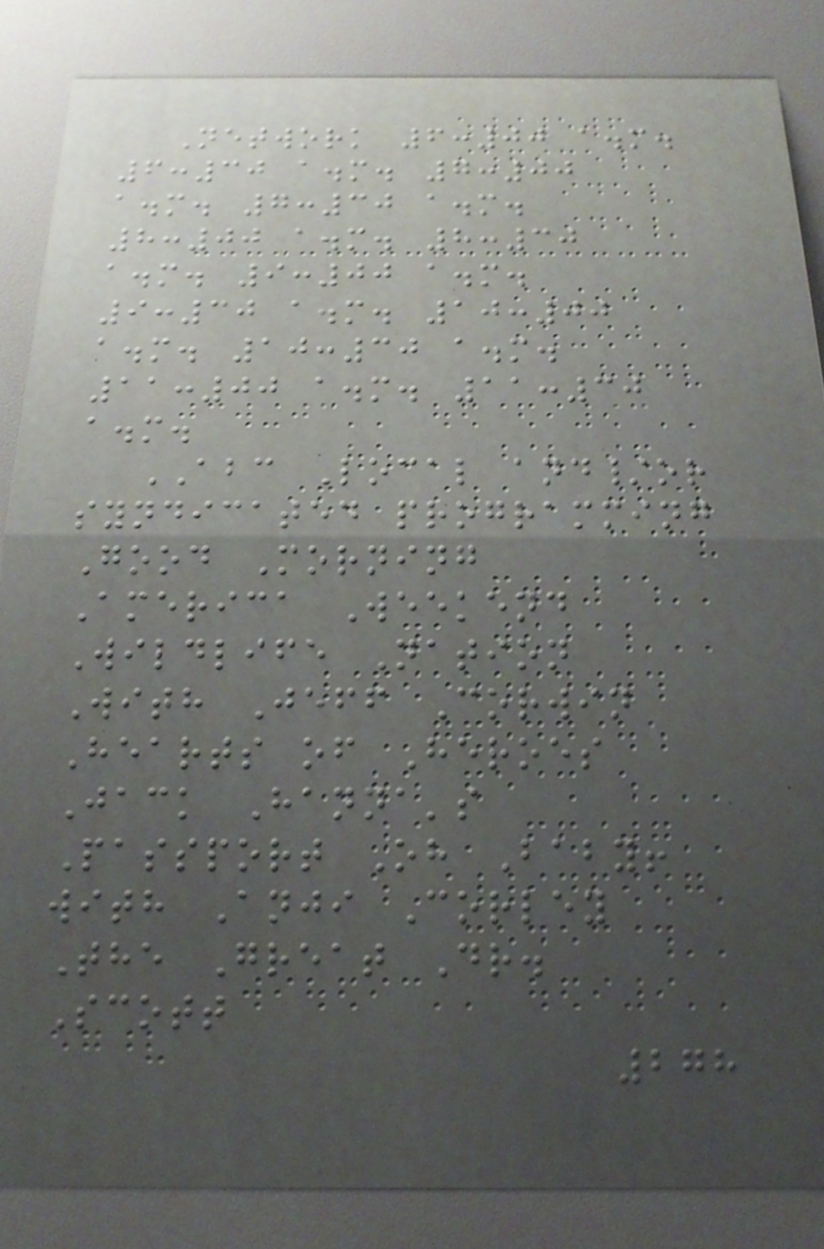Network 6:00 a.m.
6:30 a.m. 7:00
a.m. 7:30 a.m.
8:00 a.m. 8:30
a.m. 9:00 a.m.
9:30 a.m. 10:00
a.m. 10:30 a.m.
11:00 a.m. 11:30
a.m.
ABC Local and/or
syndicated programming
Good Morning
America Weekend
Wildlife Nation
With Jeff Corwin
Hearts of Heroes
Jack Hanna's
Passport Oh Baby!
with Anji Corley
The Great Dr.
Scott
278
